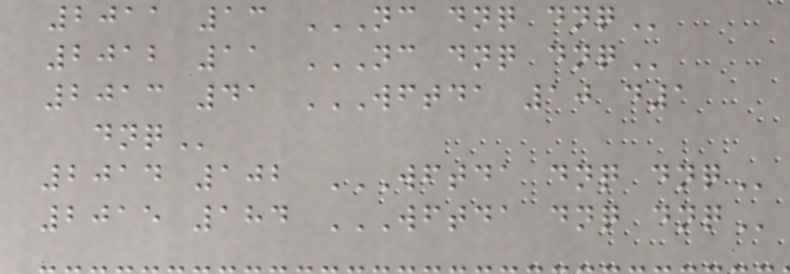2011 13 NC DNQ DNQ
2012 11 NC DNQ DNQ
2013 41 WFTDA 10 D1
DNQ
2014 102 WFTDA DNQ DNQ
2015 184 WFTDA DNQ DNQ
